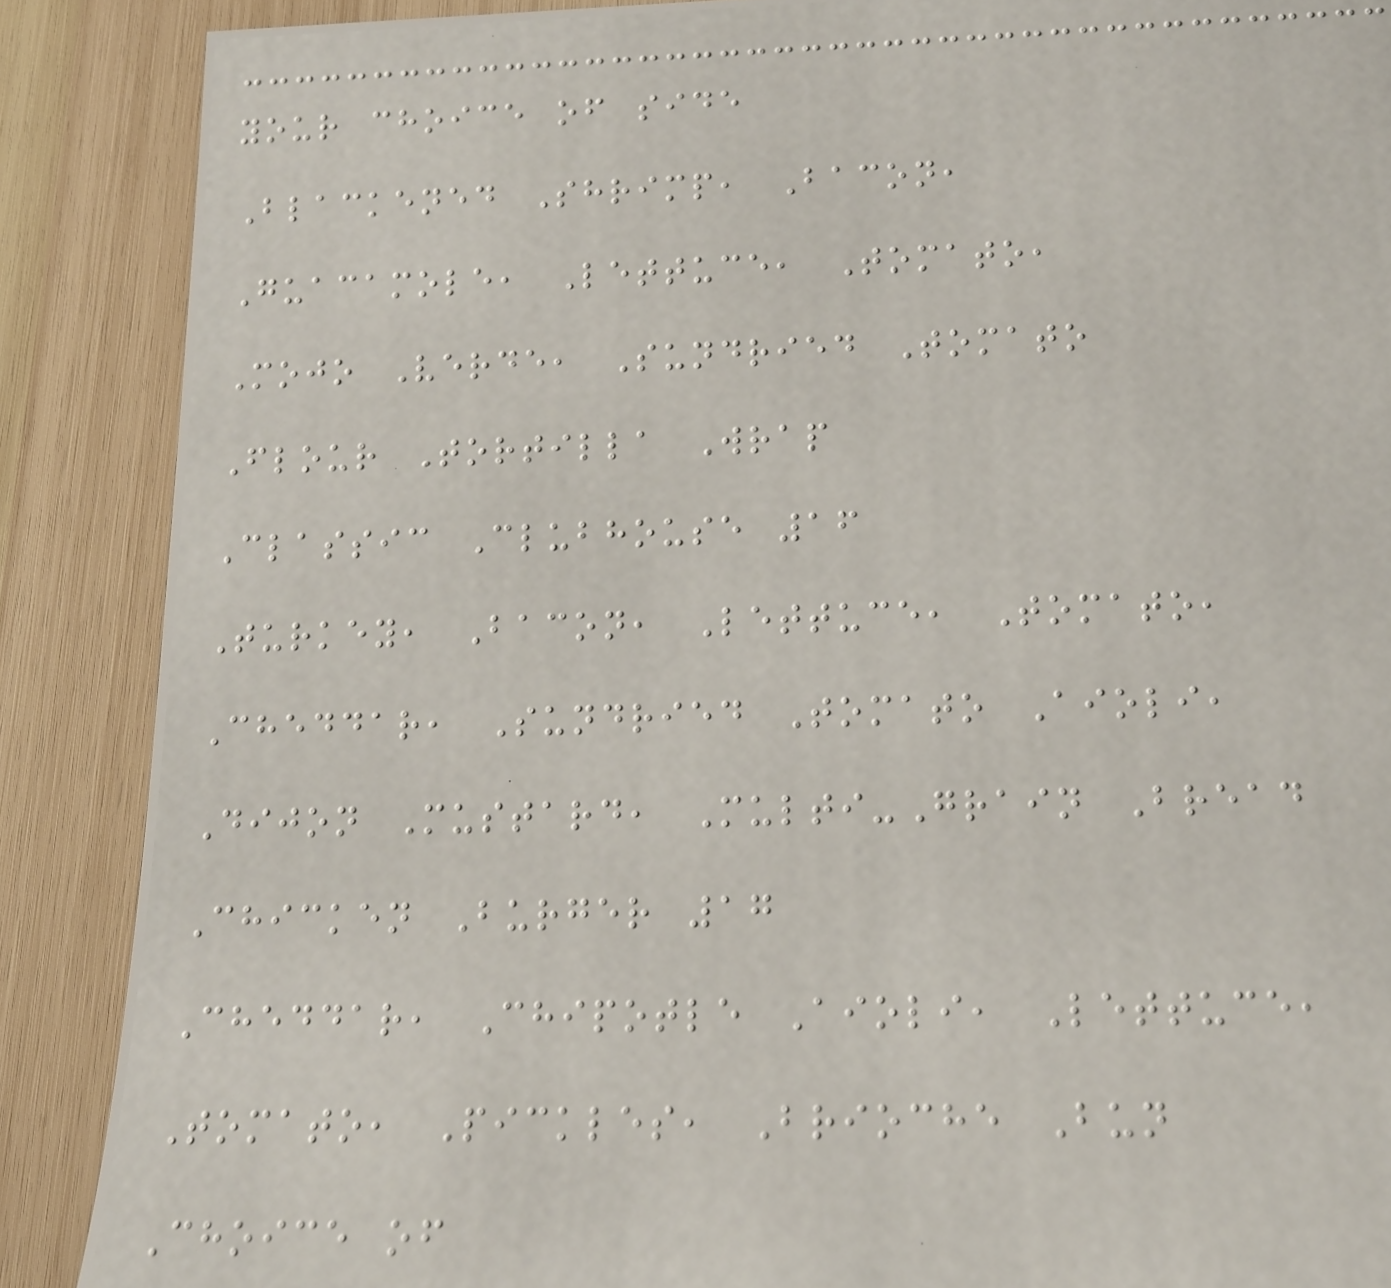your choice of side
Blackened Shrimp, Bacon,
Guacamole, Lettuce, Tomato,
Mojo Verde, Sundried Tomato
Flour Tortilla Wrap
Classic Clubhouse 16
Turkey, Bacon, Lettuce, Tomato,
Cheddar, Sundried Tomato Aioli,
Dijon Mustard, Multi-Grain Bread
Chicken Burger 17
Cheddar, Chipotle Aioli, Lettuce,
Tomato, Pickles, Brioche Bun
Choice of
